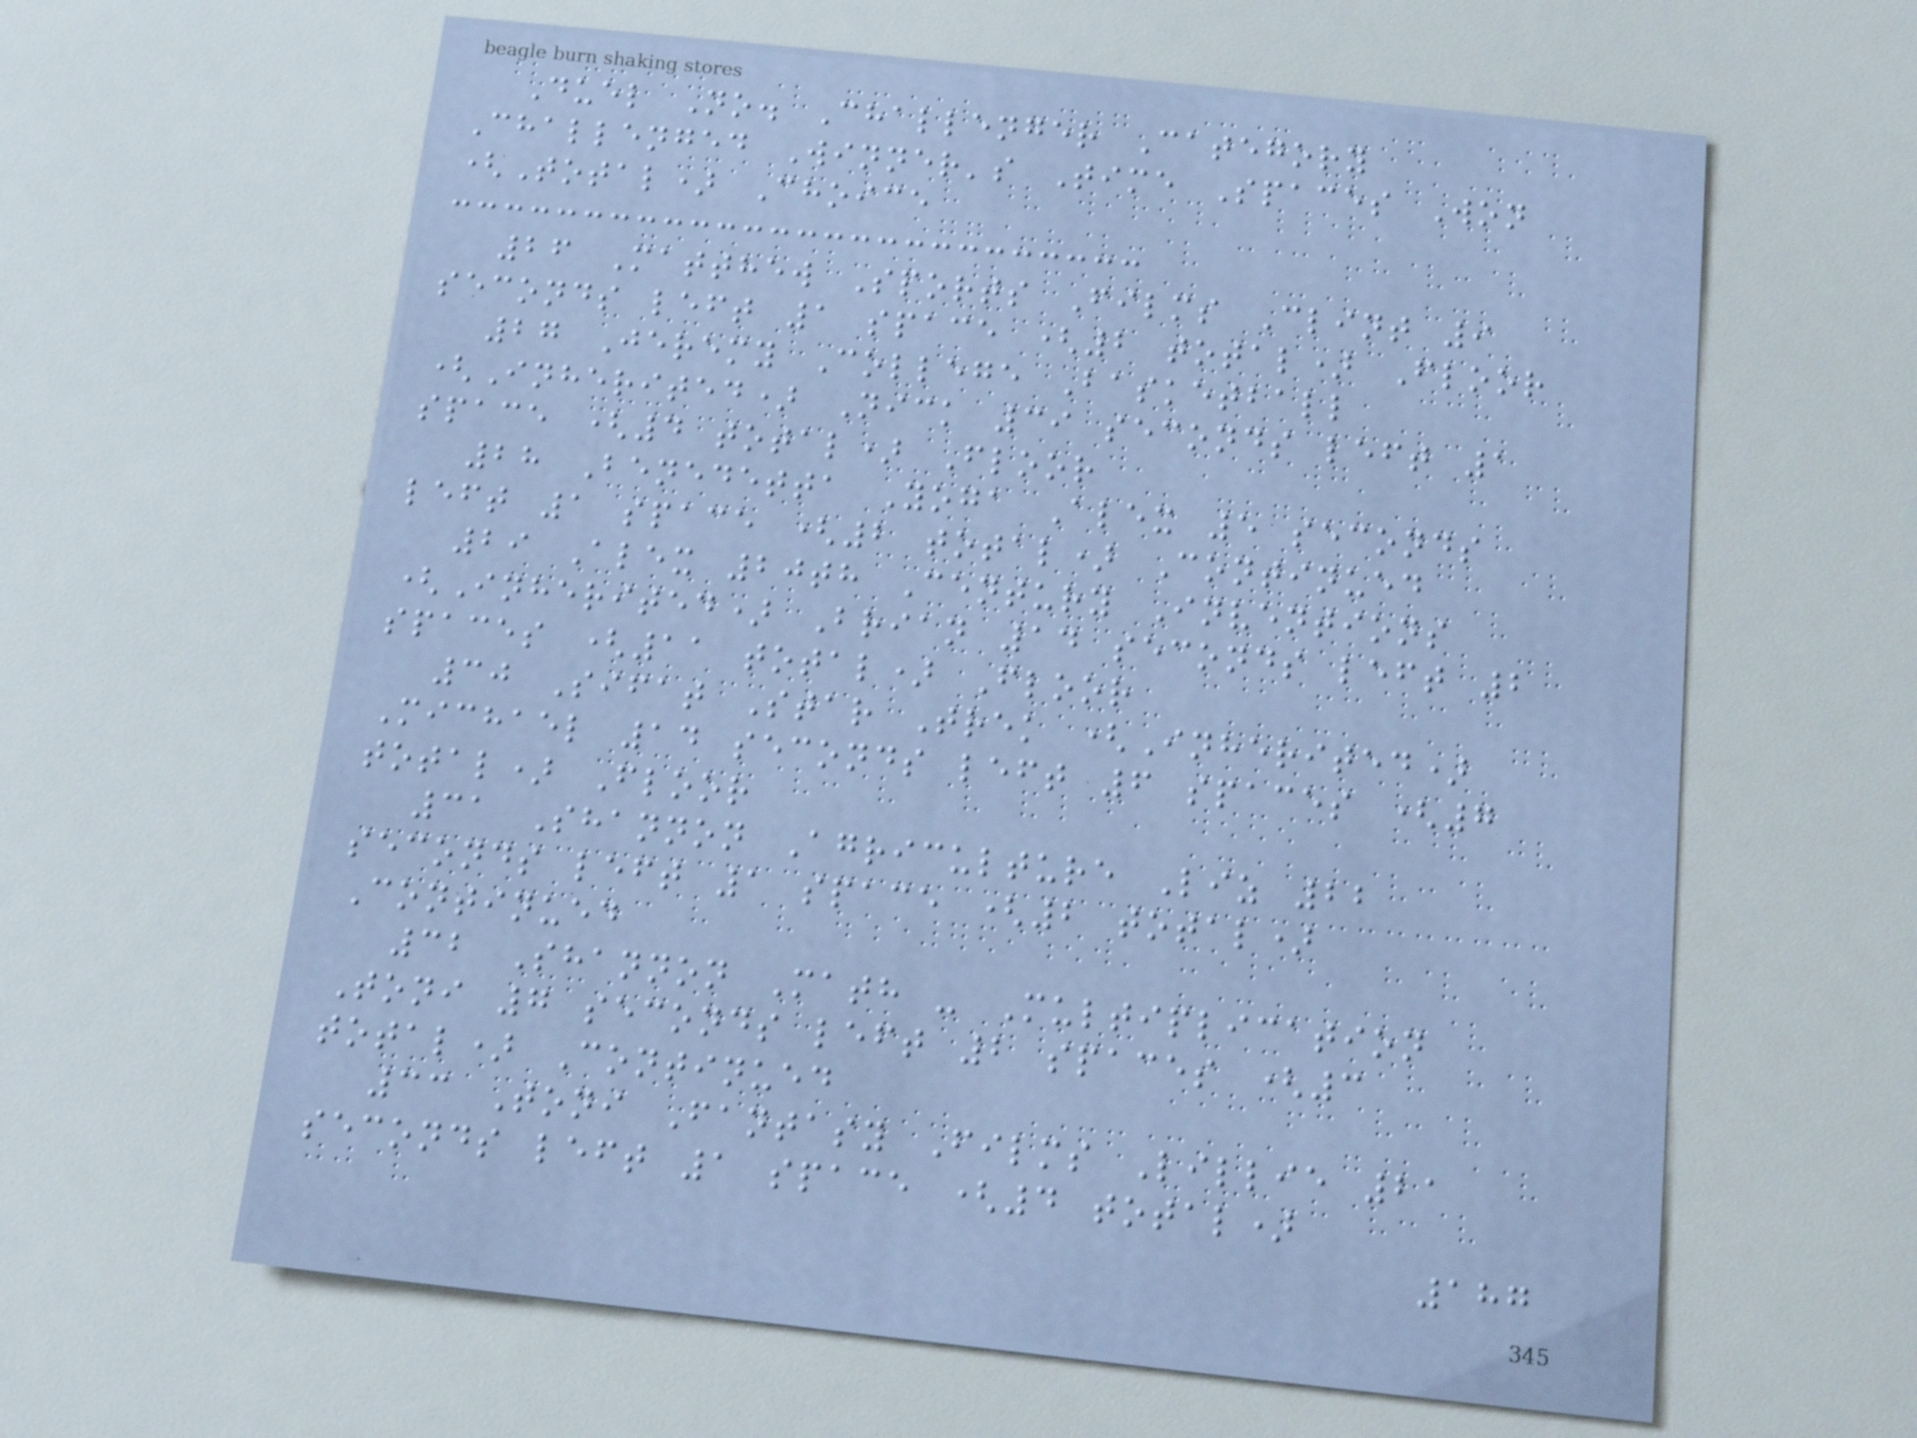Duel No. Challenger Category
Challenged Winner's Time Spaces Won
(Total) Choice
26 Matthew Sports Films Clint 9
seconds left 1 space (2 total) Floor
27 Jeremy College Basketball
(Inherited) Nick 39 seconds left 1
space (4 total) Floor
28 Benedetta Yoga Alex 5 seconds
left 1 space (2 total) Continued
29 Alex 20th Century Inventions
(Inherited) Brian 14 seconds left 2
spaces (11 total) Floor
30 Sifat Star Trek (Inherited)
Michael 14 seconds left 6 spaces (7
total) Floor
31 Shannon Agriculture Liz 22
seconds left 1 space (2 total)
Continued
32 Shannon Math - Multiplication
Toni 7 seconds left 2 spaces (3
total) Continued
33 Toni Fantasy Films Lillie 21
seconds left 1 space (4 total)
187
